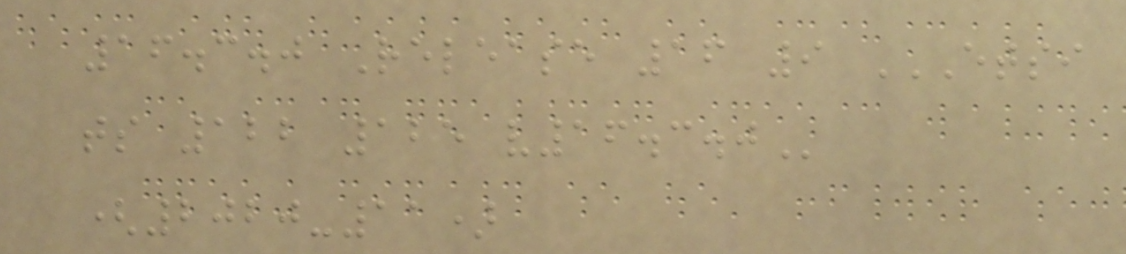16.3.0 Release 16 9 ETSI
TS 122 125 V16.3.0
(2020-11)
